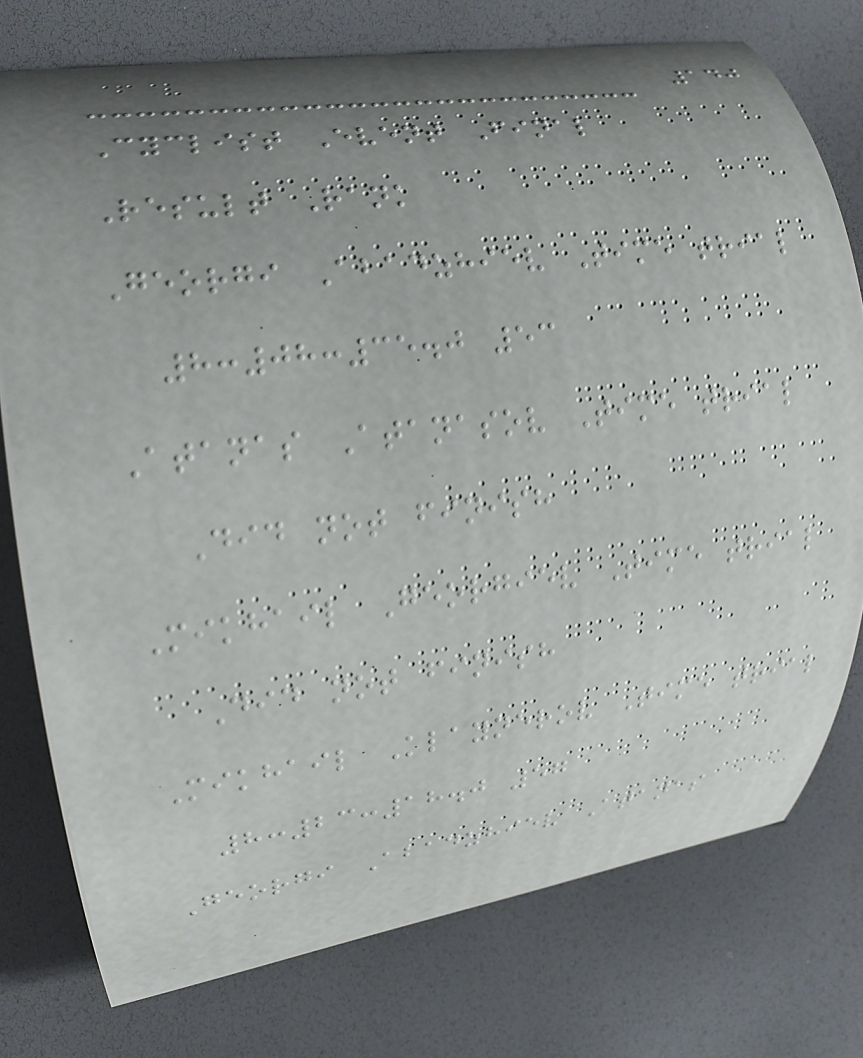140
Cyclist Event Final
Result Rank
Georgi Abadzhiev Time trial
8:08:35.0 53
Atanas Atanasov Time trial
Did not finish
Mikhail Georgiev Time trial
Did not finish
Mikhail Klaynerov Time trial
8:23:18.0 57
Georgi Abadzhiev Atanas
